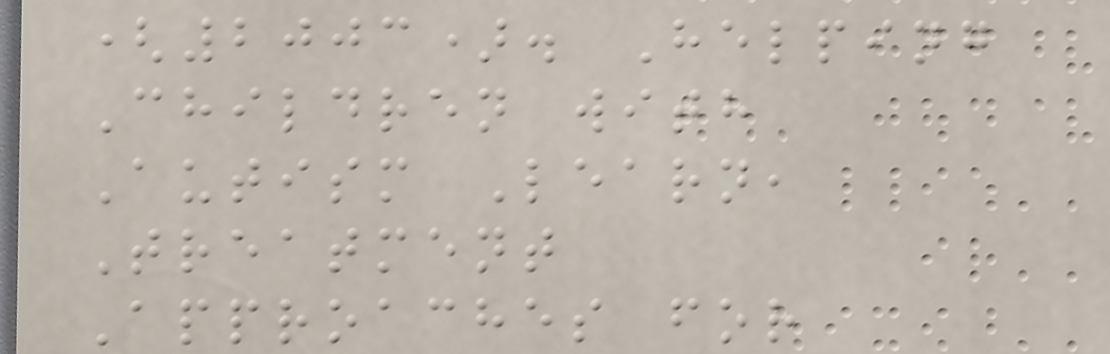(2003). Helping
Children with
Autism Learn,
Treatment
Approaches for
